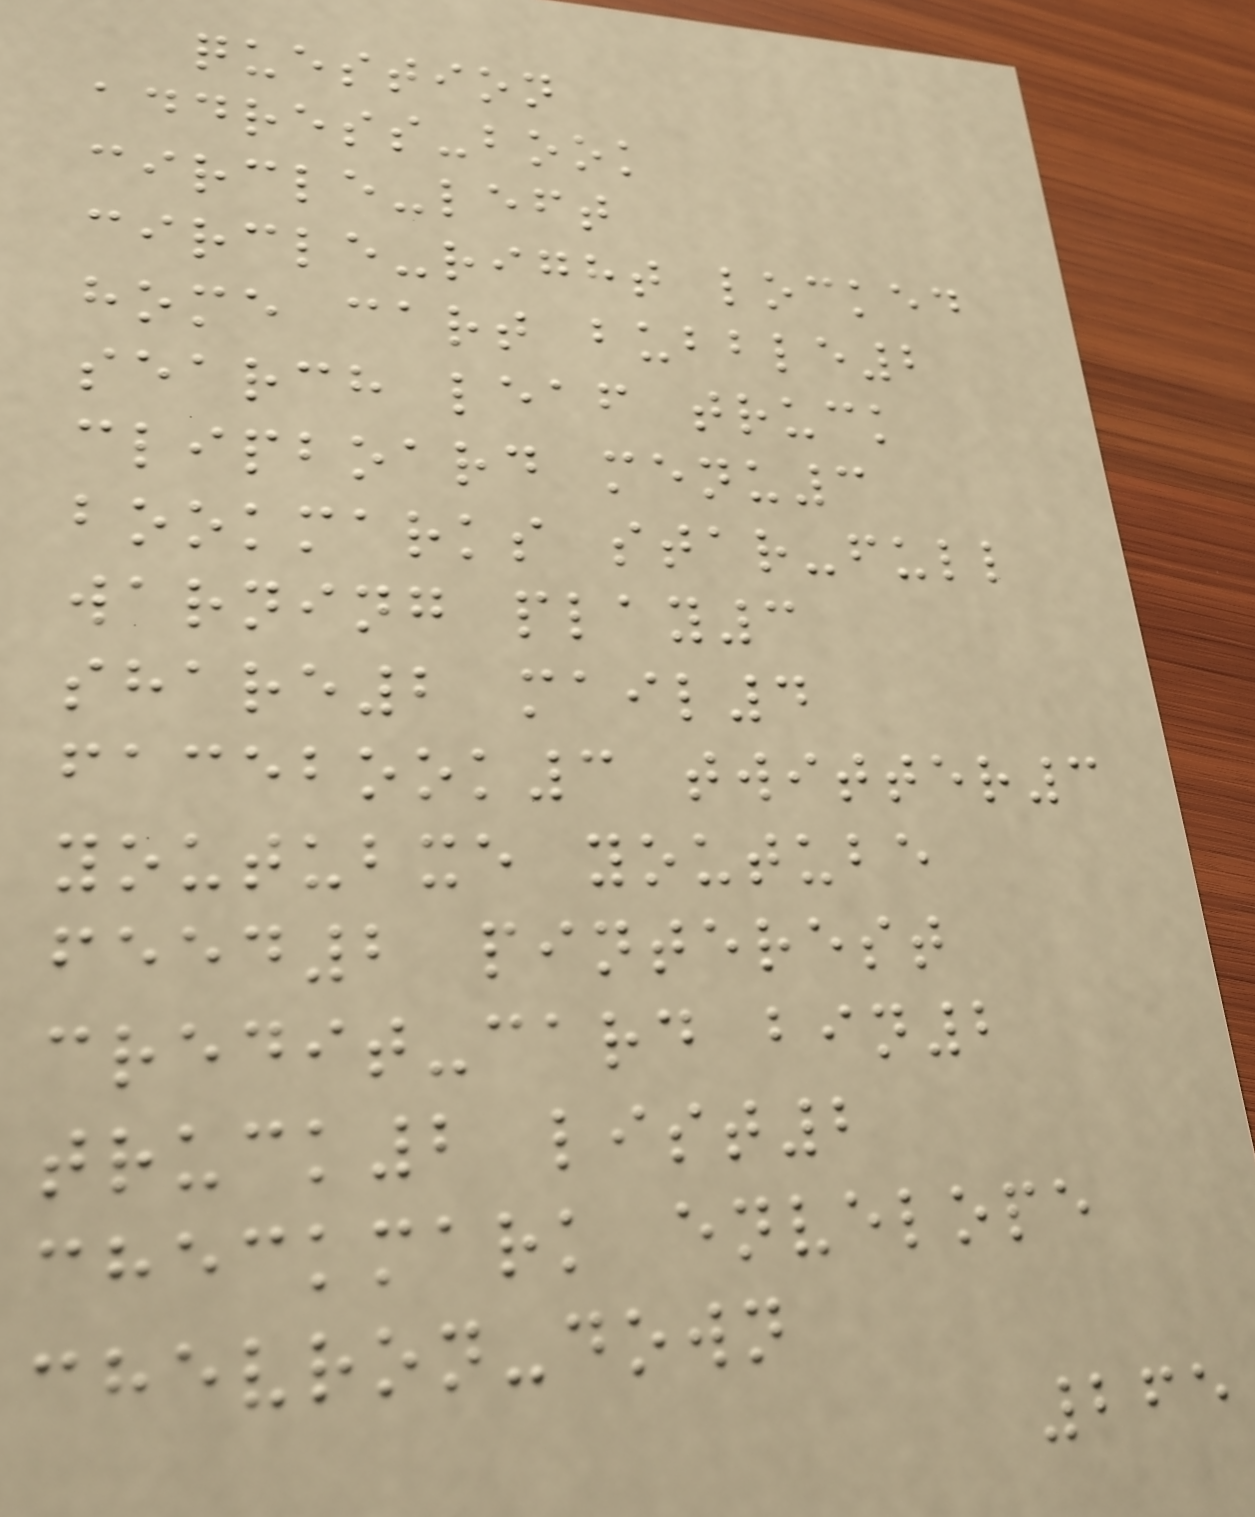question
address-book
circle-left
circle-right locked
home cart bubble2
search leaf truck
clipboard menu3
bookmarks star-full
warning play3
share2 mail4
facebook3 twitter3
youtubxe youtube
feed2 pinterest
credit-card bin2
truck2 list2
checkmark envelope
chevron-down
265
